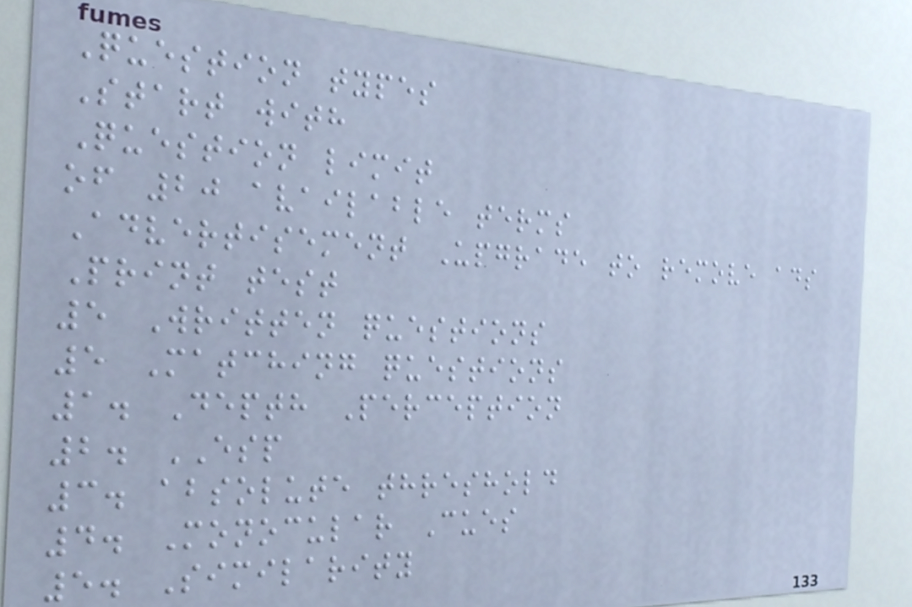Question types
Start with
Question limit
of 20 available terms
Advertisement Upgrade to remove ads
Print test
5 Written questions
5 Matching questions
1. Depth Perception
2. ESP
3. absolute threshold
4. Monocular Cues
5. Similarity
